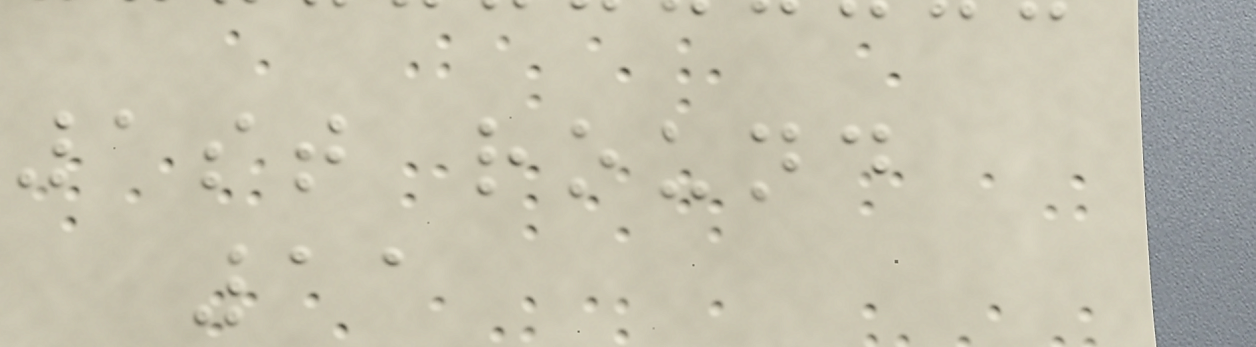1st round
11
